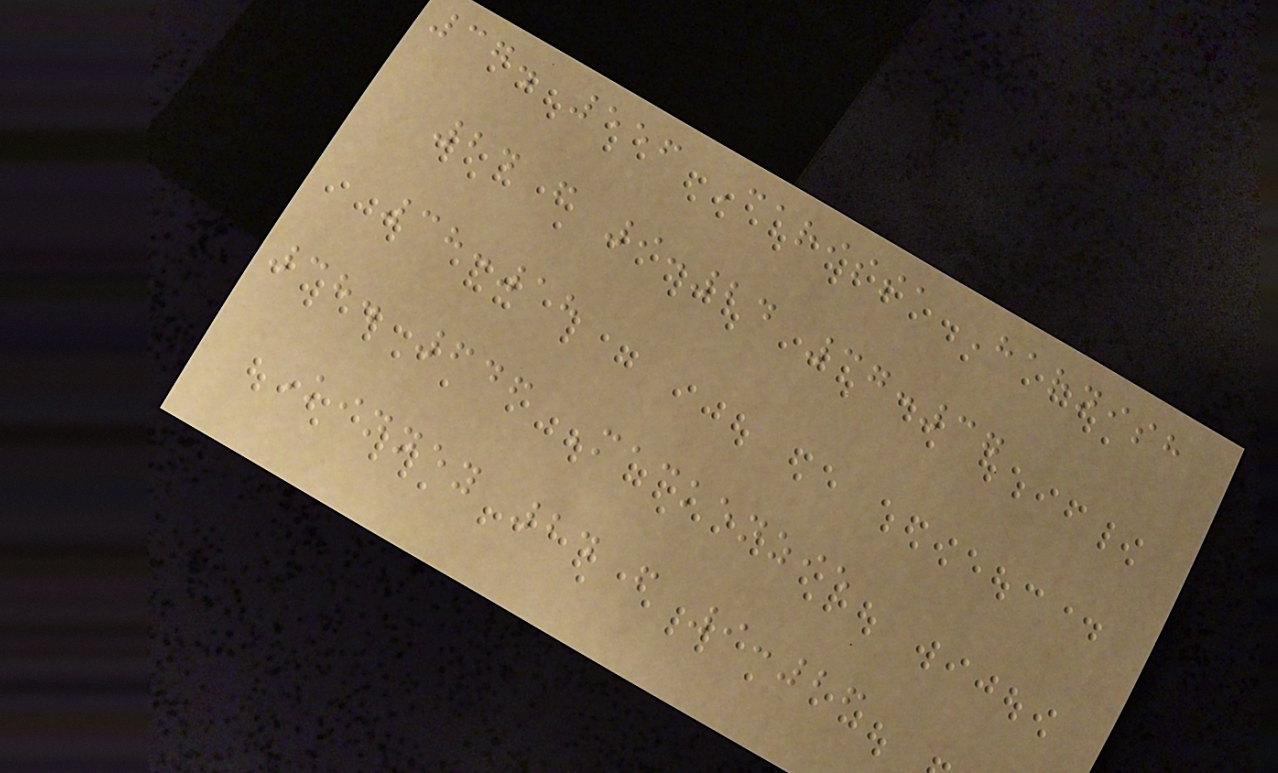37. 556 Carissa Harnish
24 f 9:24 37:37
38:18
38. 646 Mackenzie
Kinney 24 f 9:26
